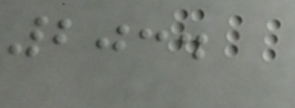2034
